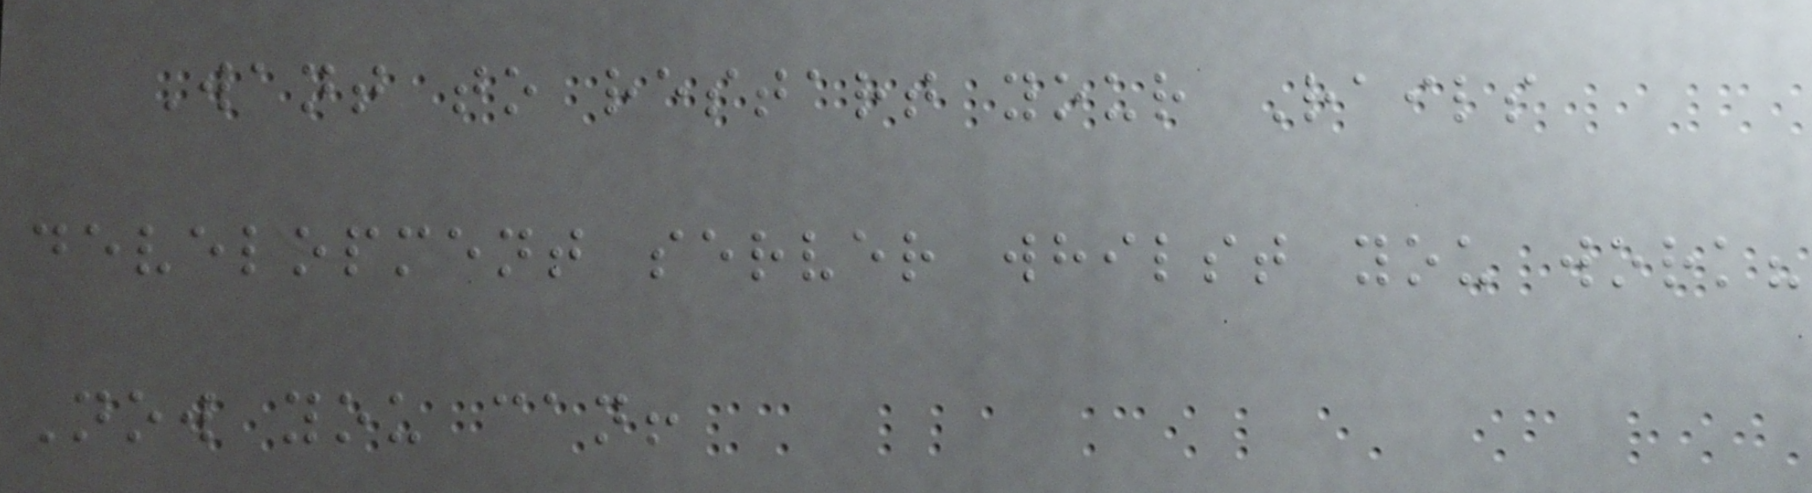Want to restart your Rails
development server whilst you work?
Now you can!
